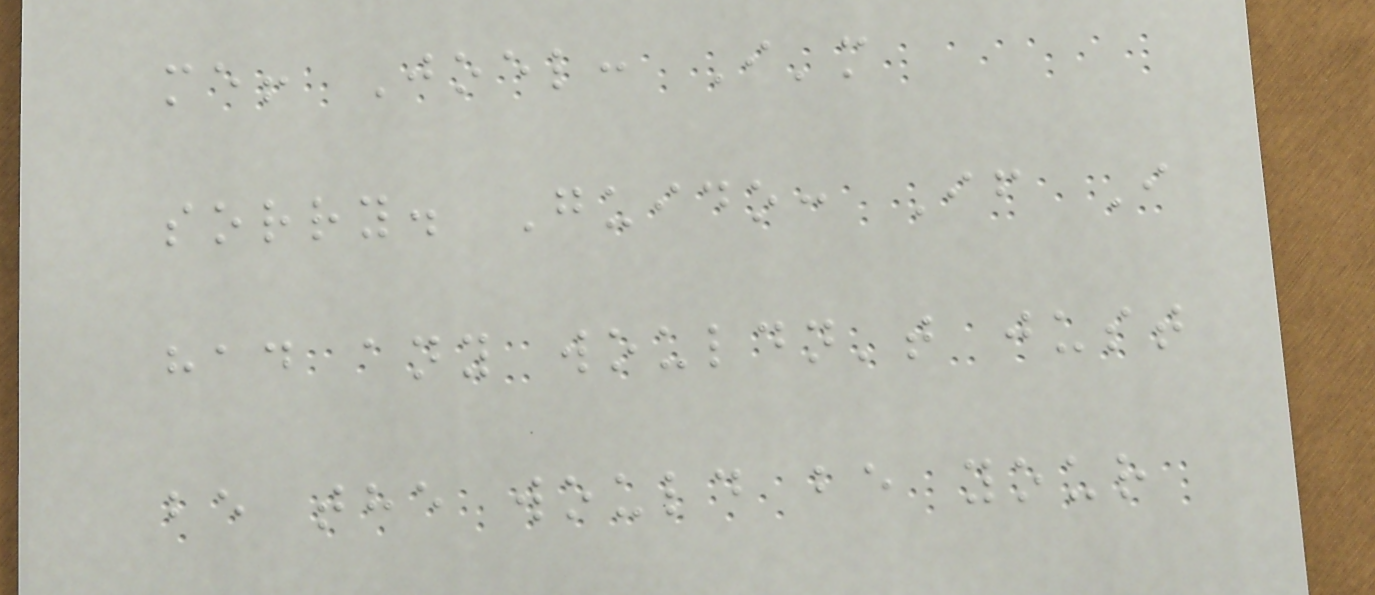me! Joel: I'm
sorry. Guido: If I
had any wouldn't just
be the would be your
